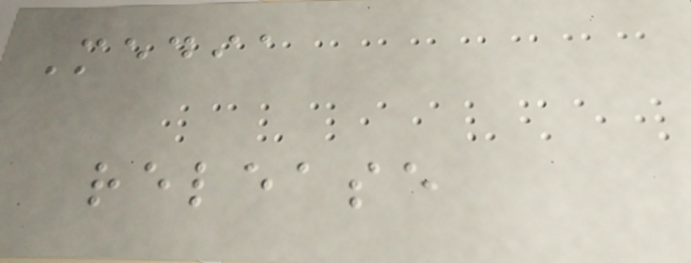Media
release
